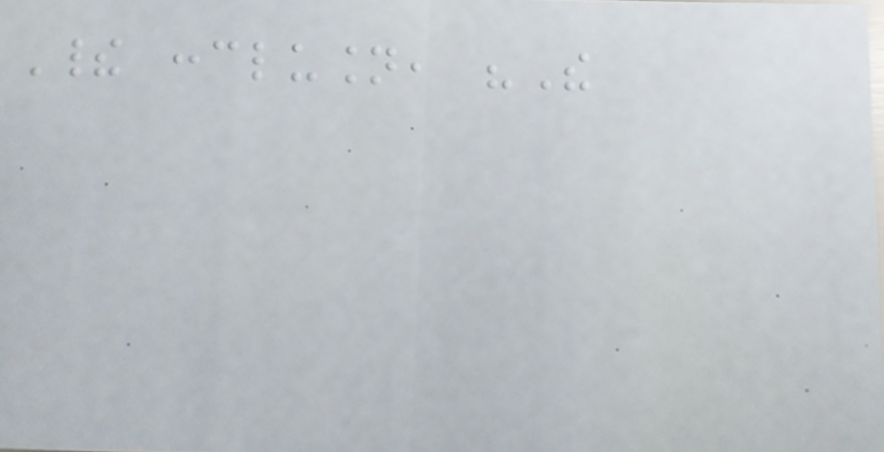Their conclusion, "The
